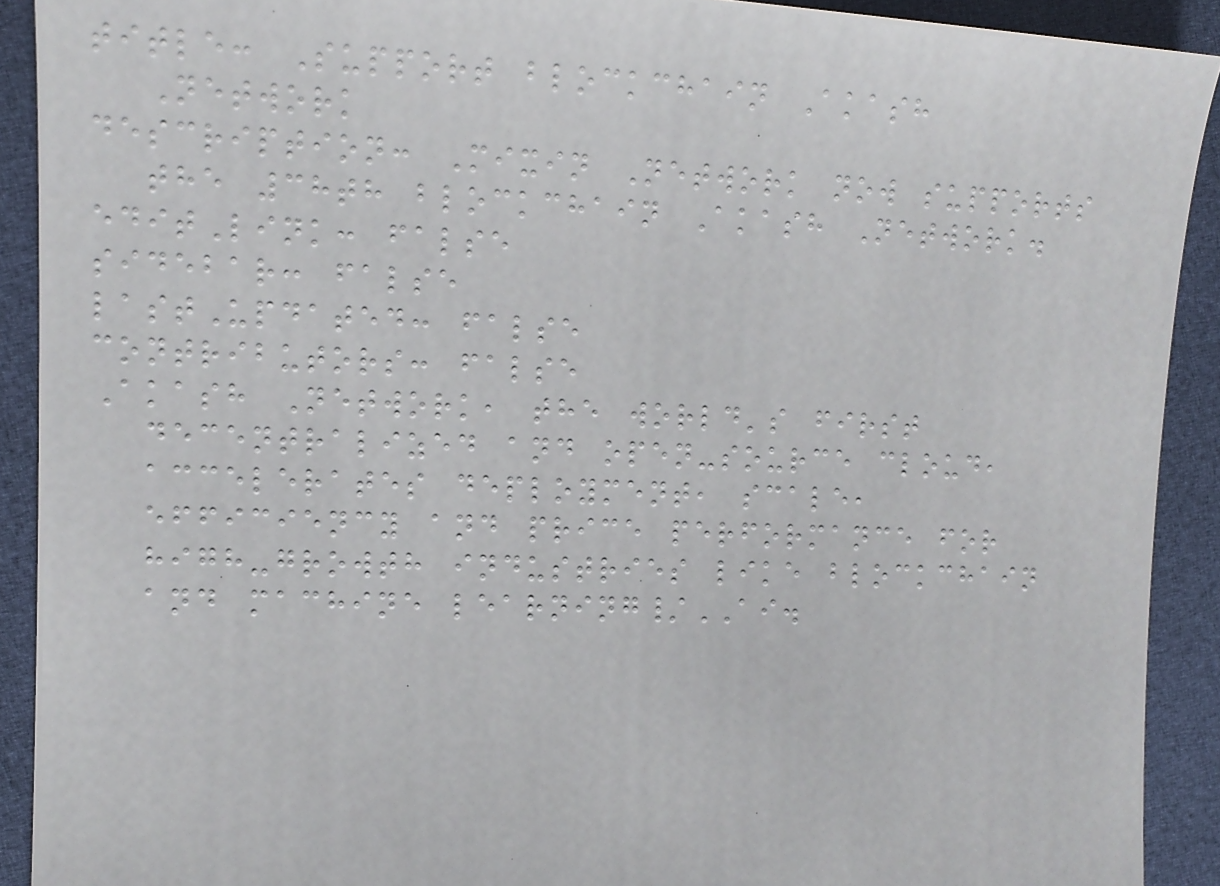title: Support blockchain Akash
Network
description: Mixin Network now supports
the 38th blockchain Akash Network.
editLink: false
sidebar: false
lastUpdated: false
contributors: false
Akash Network, the world's first
decentralized and open-source cloud,
accelerates deployment, scale,
efficiency and price performance for
high-growth industries like blockchain
and machine learning/AI.
